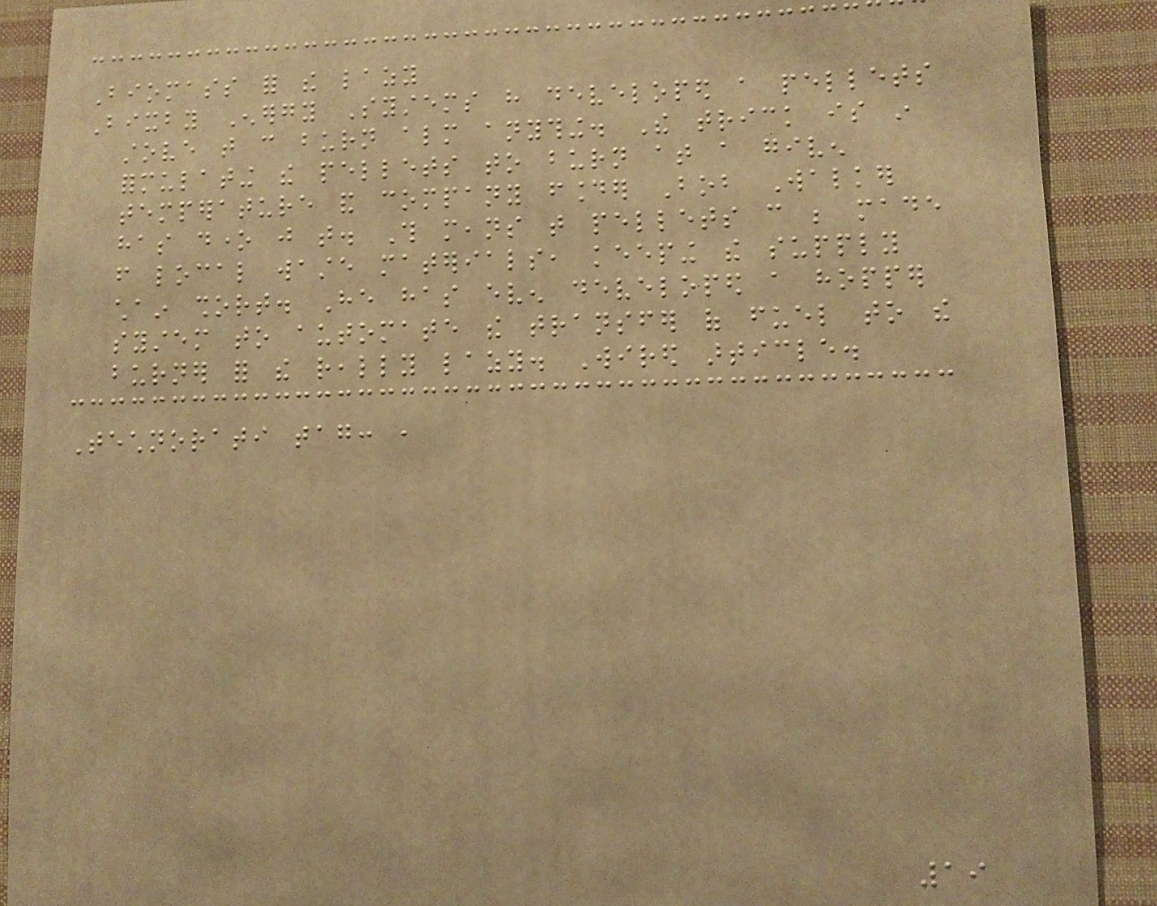Biomass for the lazy
Bixby Energy Systems have developed a pellets
stove that can burn almost anything. The trick is in
formulating the pellets to burn at a given
temperature and company founder Bob Walker
has done just that. This means that pellets can be made
from local waste materials, keeping the supply
chain short. He has even developed a hopper
system to automate the transfer of fuel to the
burner for the really lazy. Wired article.
Technorati tag: ,
19
